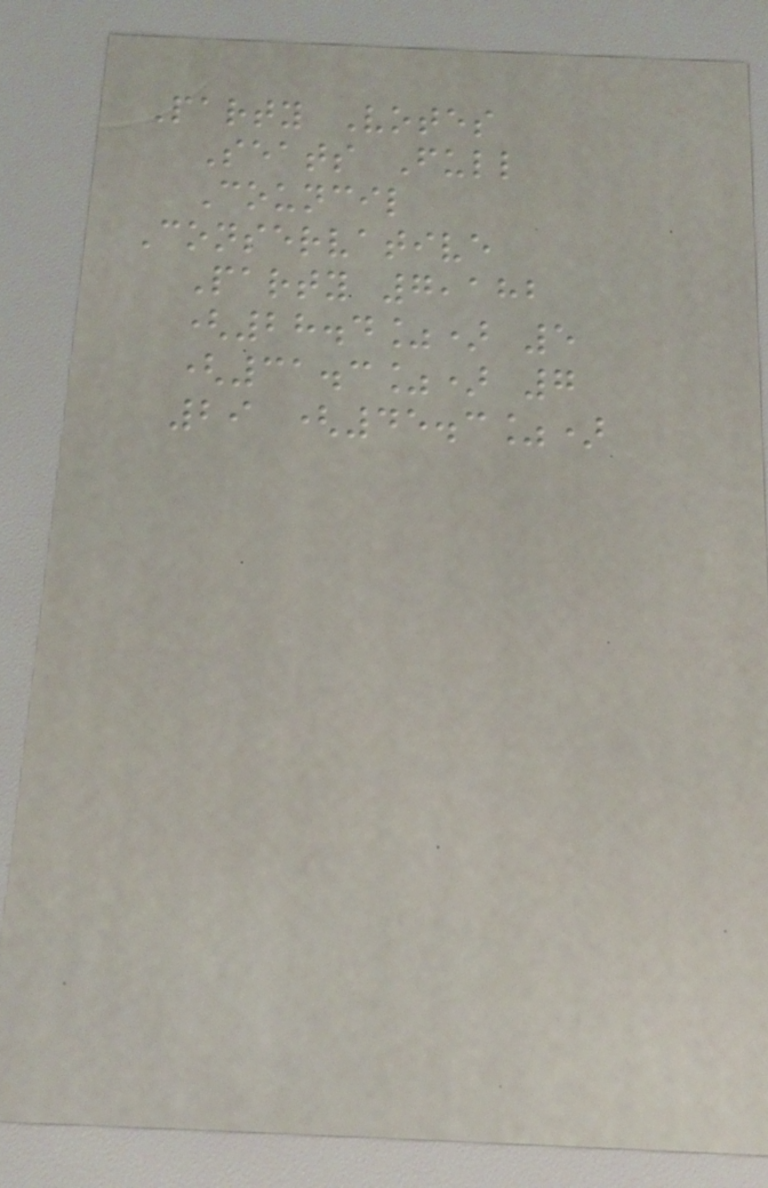Party Votes
Seats Full
Council
Conservative
Party 7,182
(28.4%) 5
(31.3%) 7
29 (45.3%)
